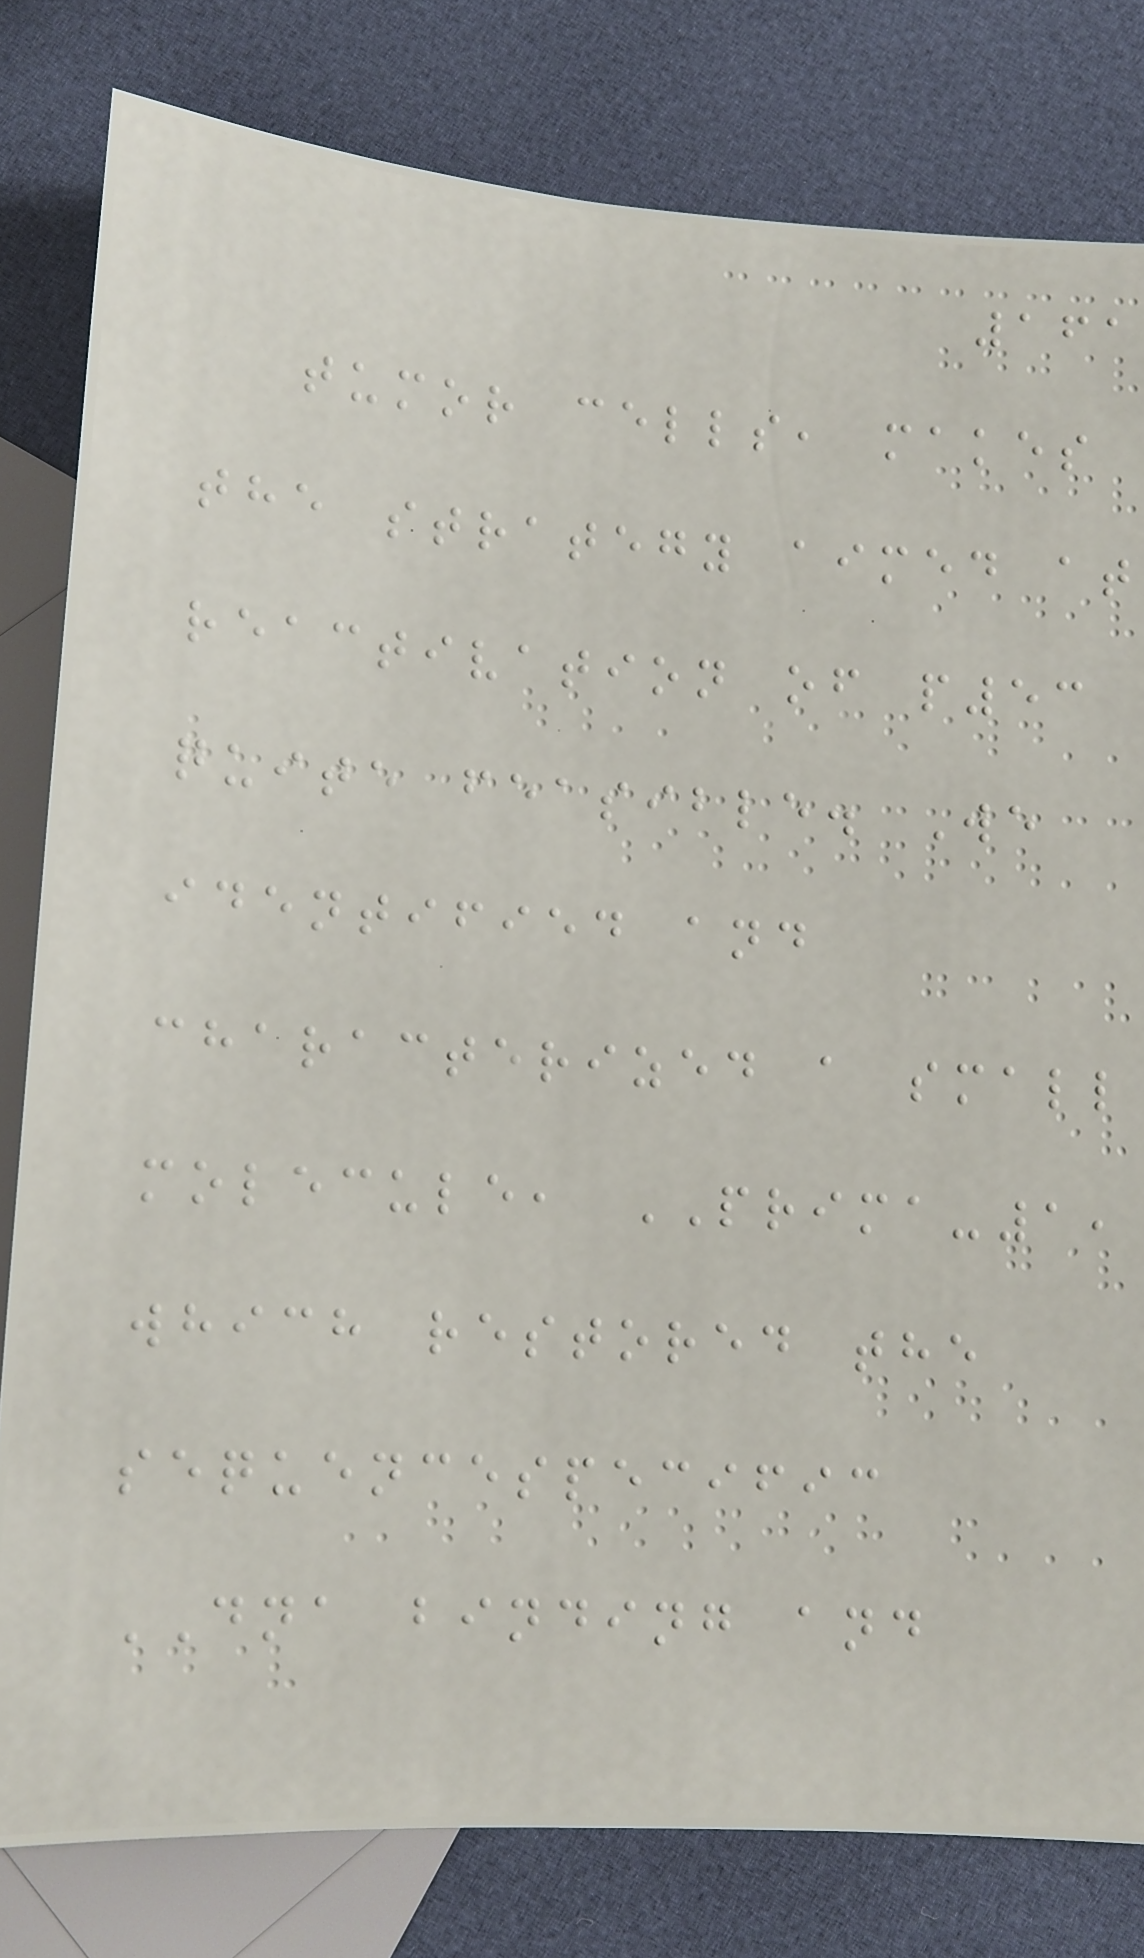161
tumor cells, makes
the strategy aimed at
reactivation of p53
quite feasible. We
identified and
characterized a small
molecule, PRIMA-1,
which restored the
sequencespecific
DNA binding and
